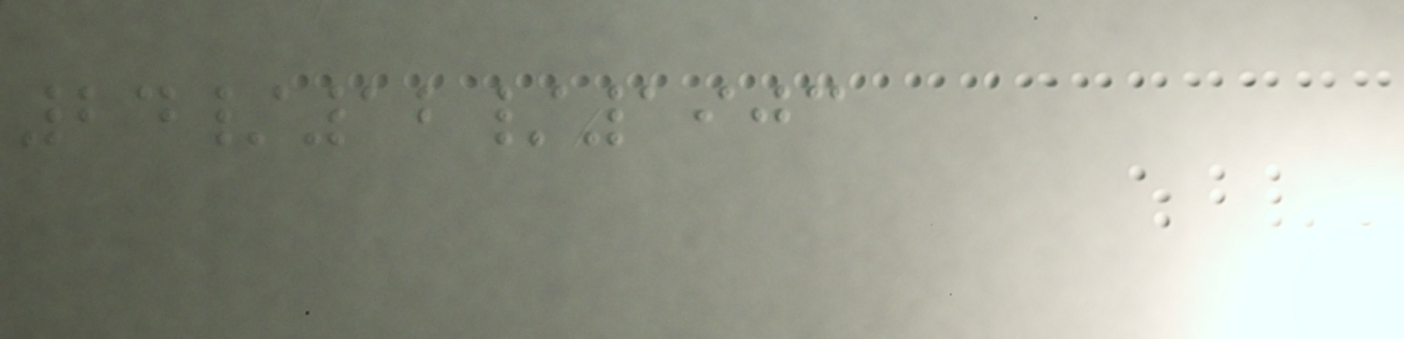24/12/1903
